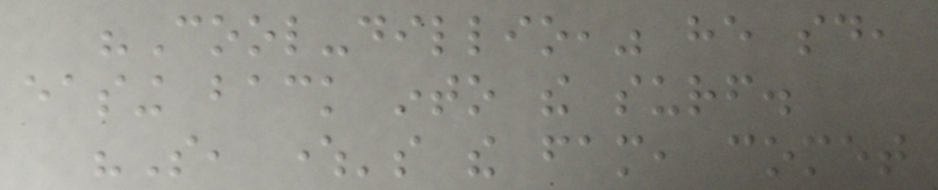"Cool-dillio," he said,
easing back into the surf.
"So, where's the fam, comet
